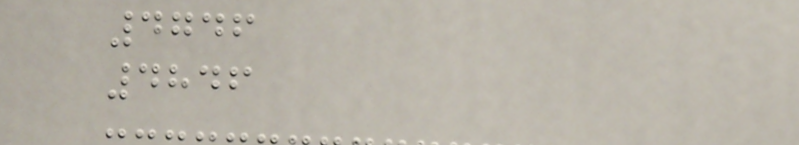4746
4846
